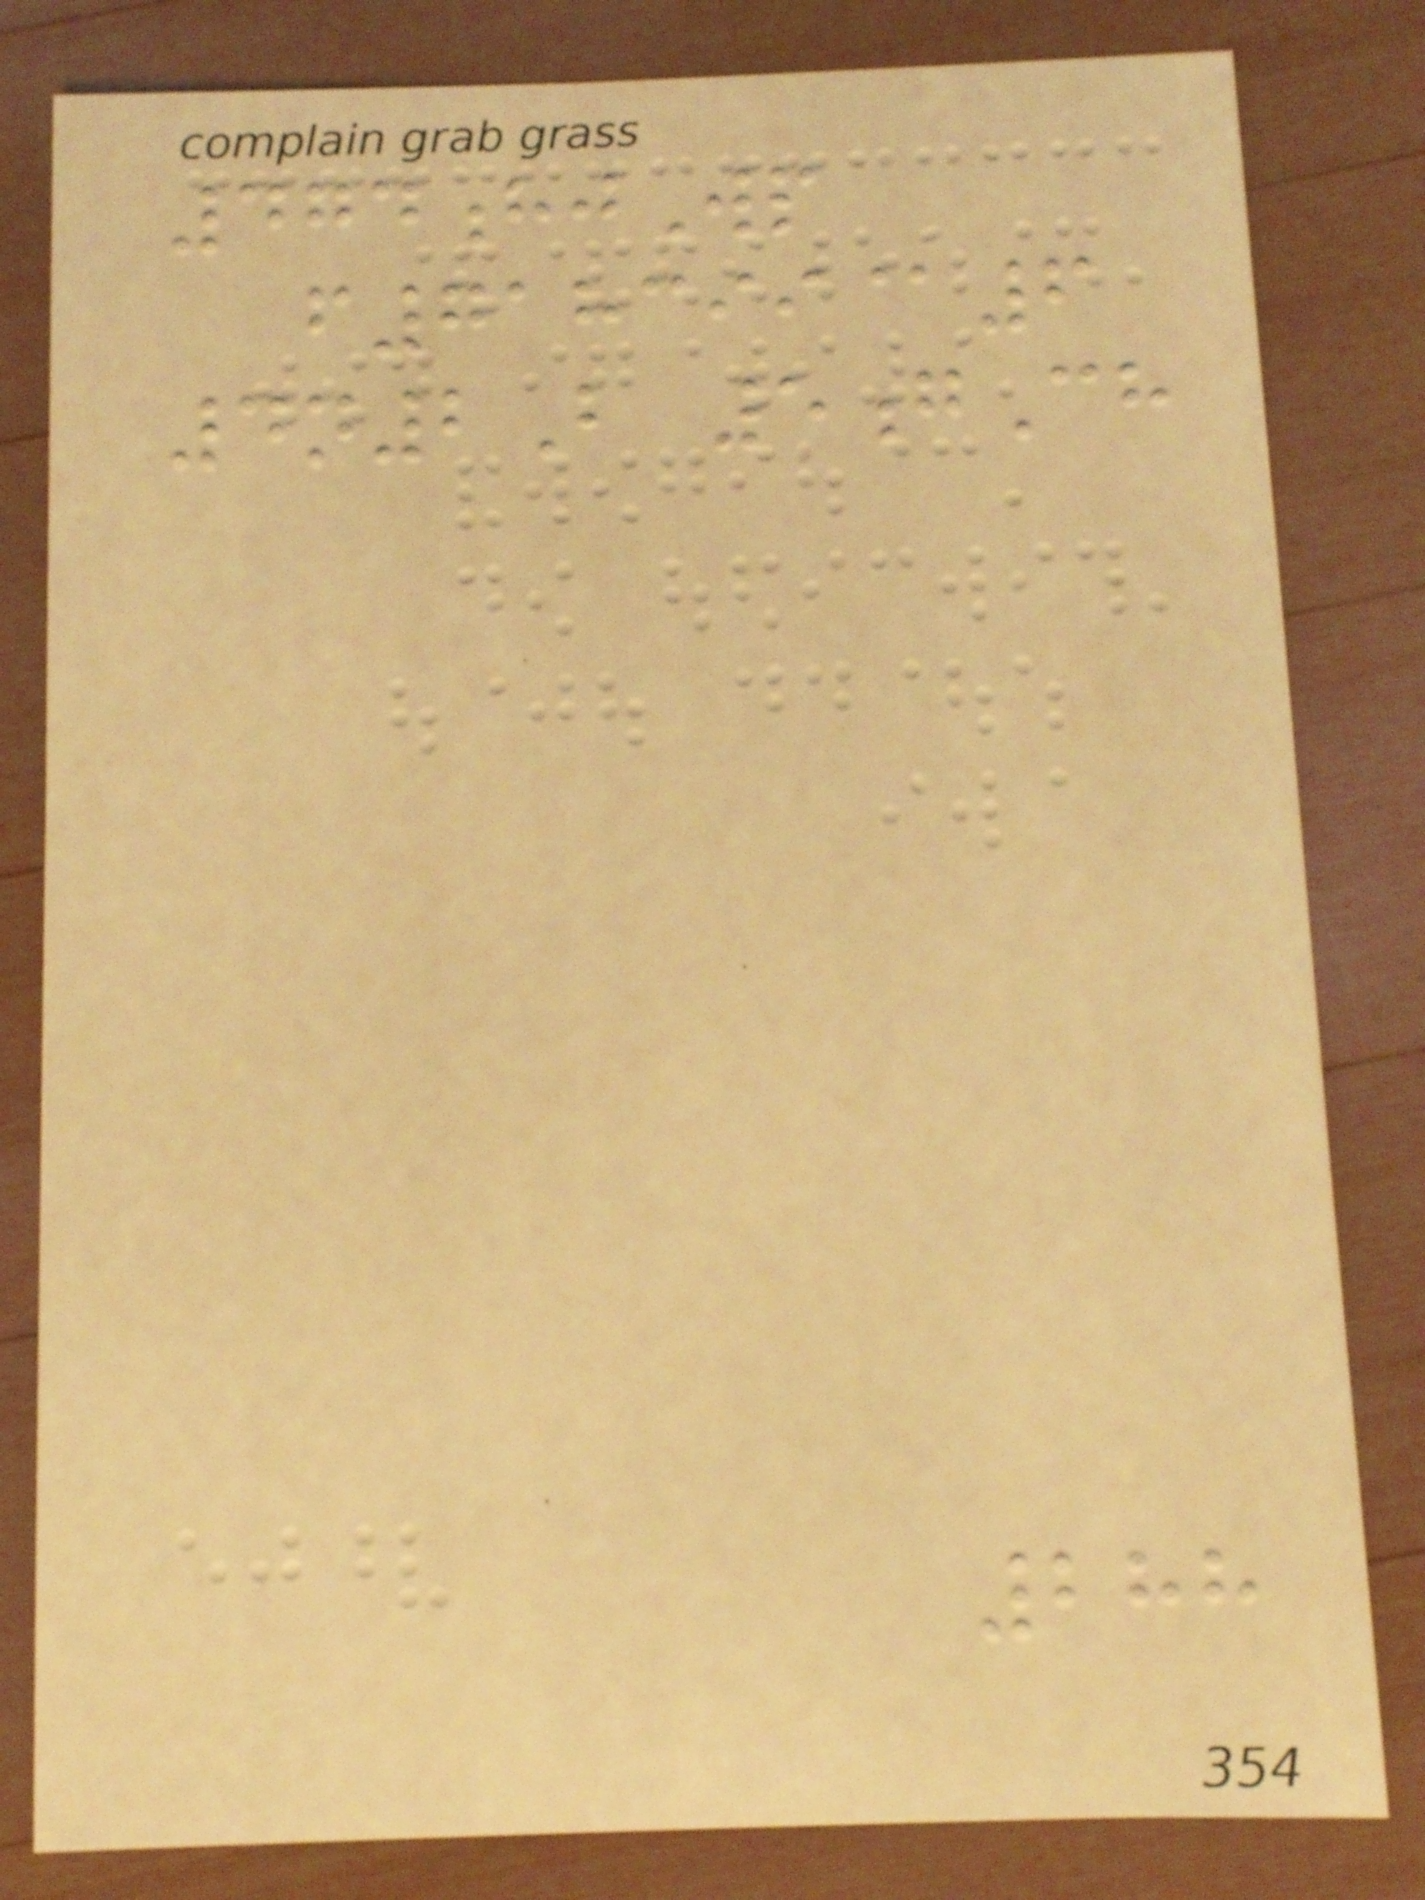474hjWp
f718399@6
4n2B 5gCh
288
